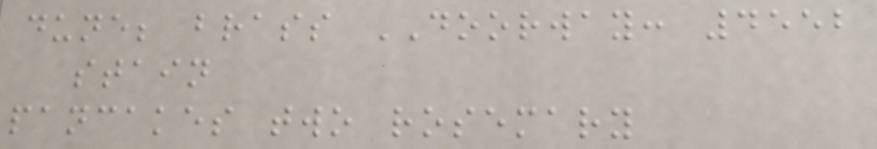dune; brass DOORWAY: 4552
stain
pancakes two rosemary
